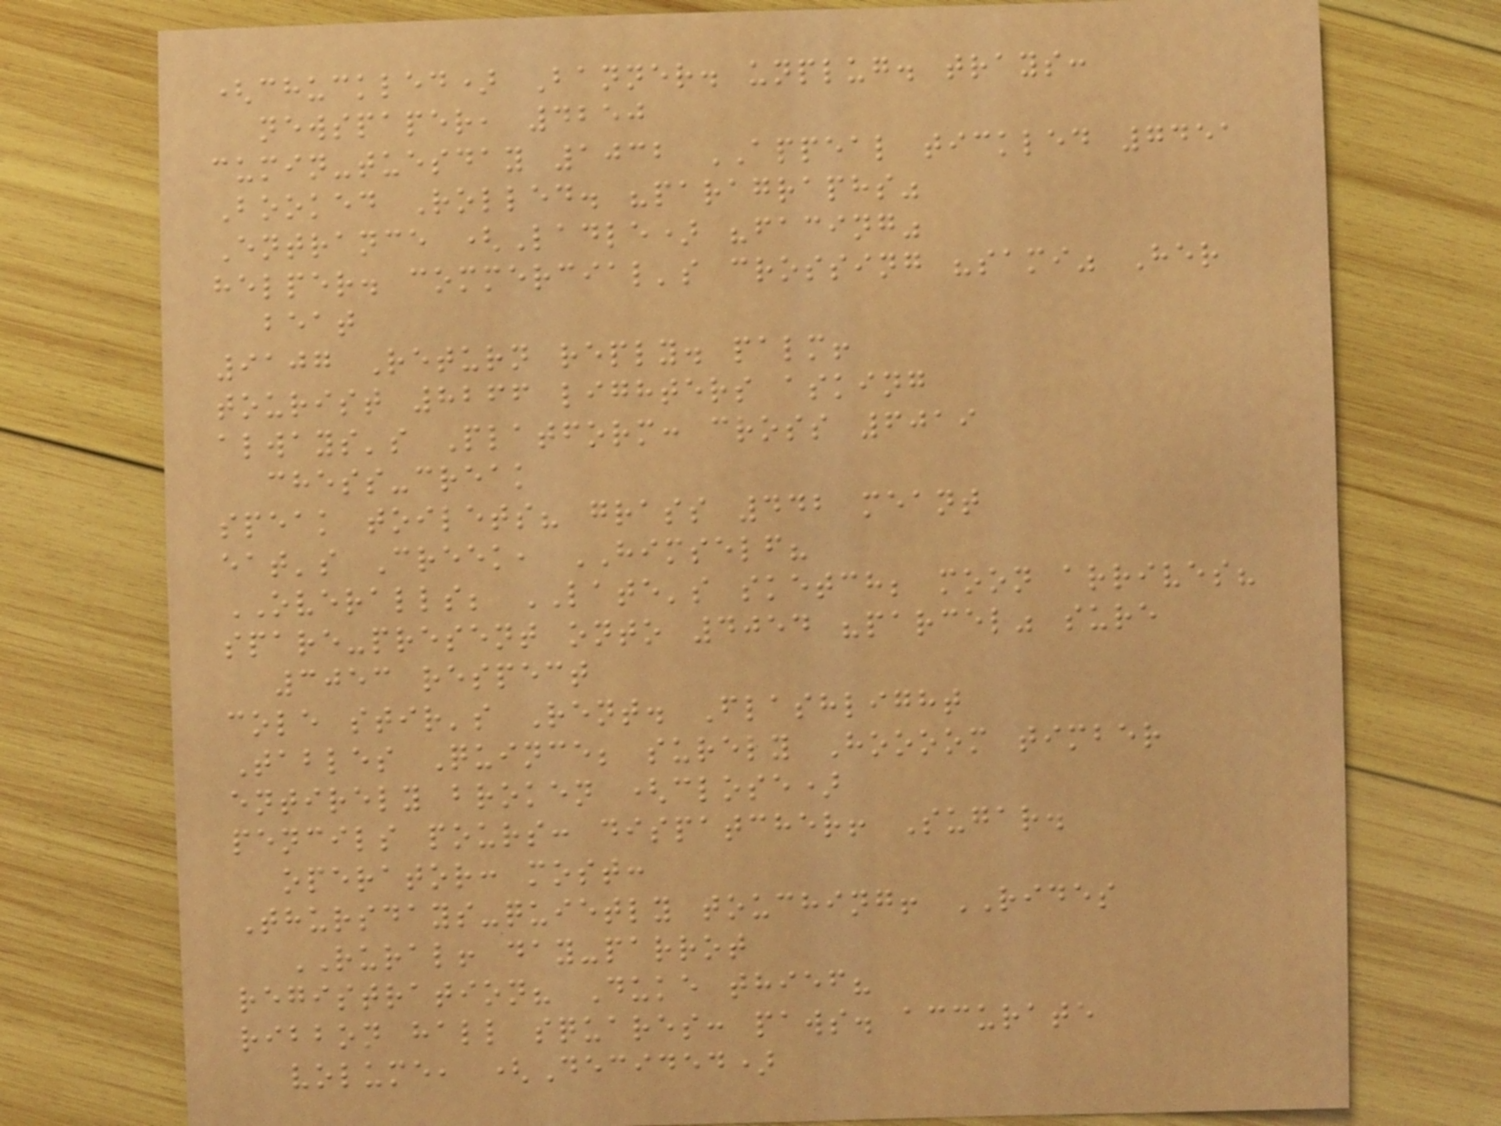(chuckled) Banner. unplug. trays:
newspaper, 4250
cumin-tuesday 1032 APPEAL tickled 7451
Booked Rolled. "paragraphs"
Entrance (Ladle) "facing"
helper. commercial's crossing "sami" Her
beat
9107 Return reply. palm!
tourist 8266 lighters asking
always's Platform: cross 6019
chess-creak
speak toilets? grass 442 meant
eat's Creek, HIMSELF?
OVERALLS; LATE's sketch; moon arrives?
spare-present onto 4054 "parcel" sure
3053 respect
cole stir's Rent. Flashlight
Tables Quince; surely Hoooom timber
entirely broken (close)
pencils pours: dispatcher! Sugar.
operator: most:
Thursdays-quietly touching! RIDES
RURAL! day-parrot
registration? Duke thief?
ribbon hall squares: paws. accurate
volume, (Decided)
